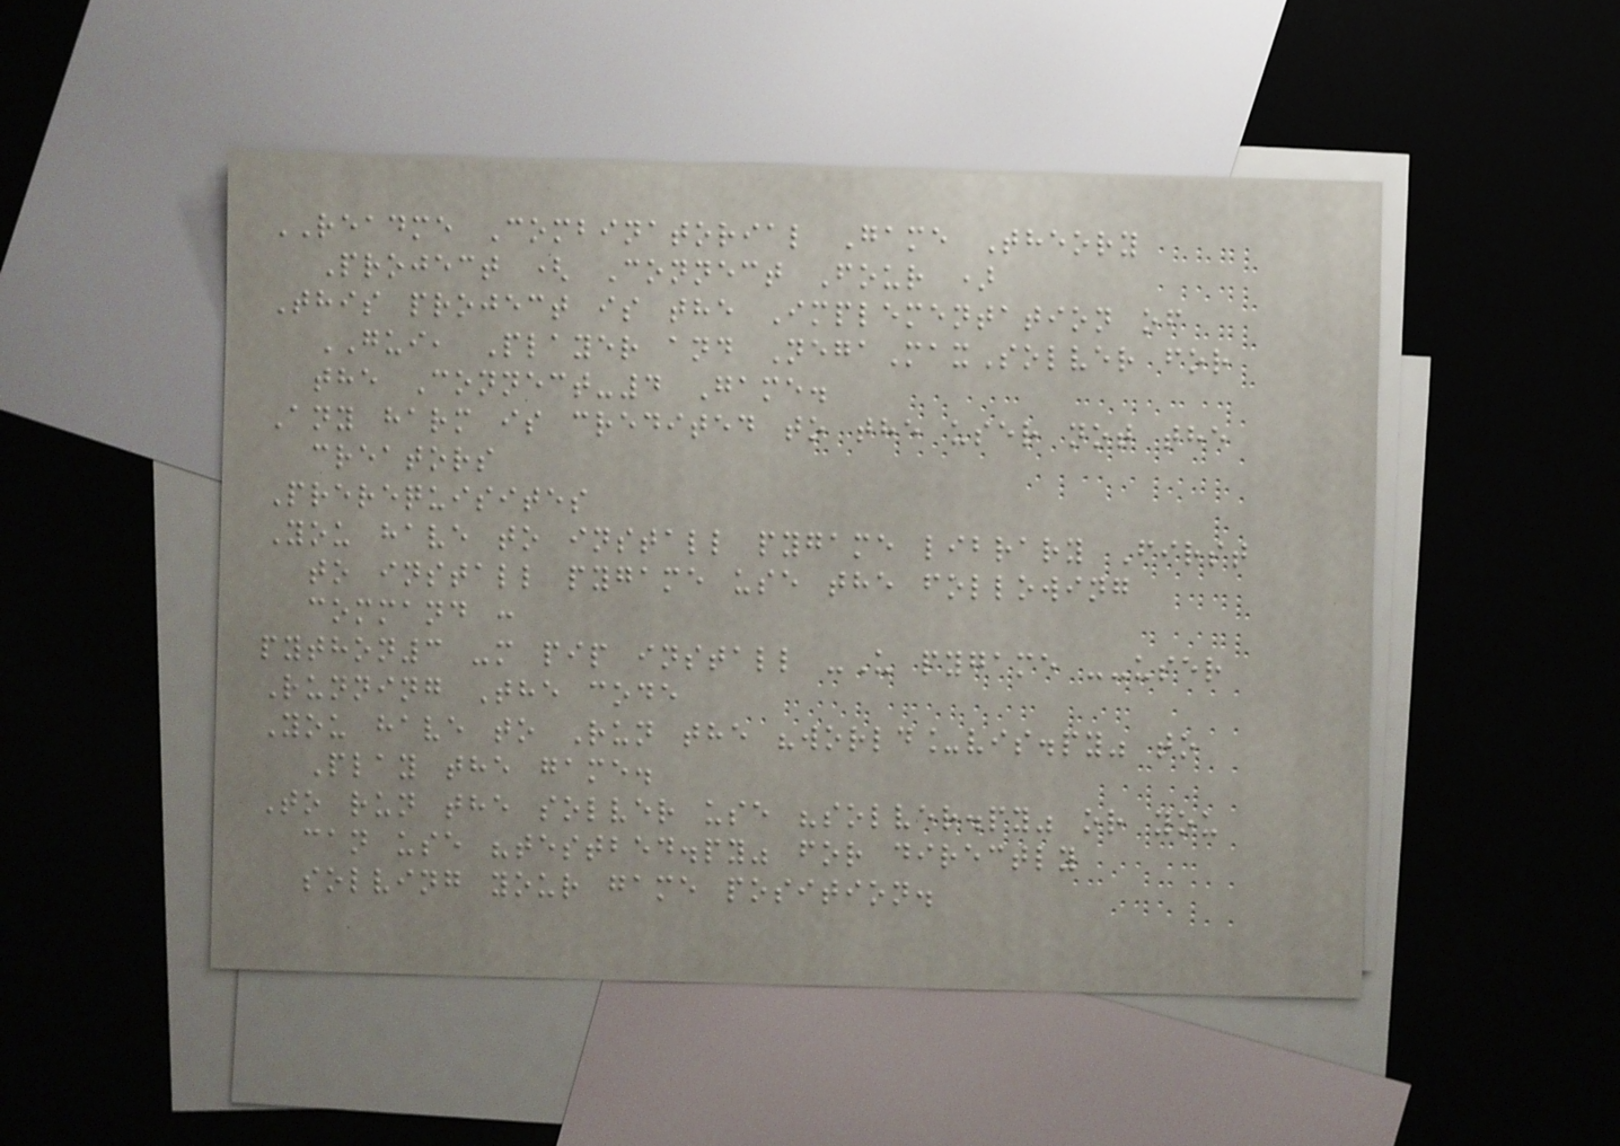README Combinatorial Game Theory
Project ( Connect Four )
This project is the Implementation of
GUI, Player and NegaMaxSolver for
the Connect-4 Game.
Any harm is credited to the user not the
creators
Prerequisites
You have to install pygame library First
to install pygame use the following
command :
python3 -m pip install -U pygame --user
Running The code
You have to Run the "world_vis.py" to
Play the game.
To run the solver use "solver.py" or you
can use "testbed.py" for directly
solving your game position.
